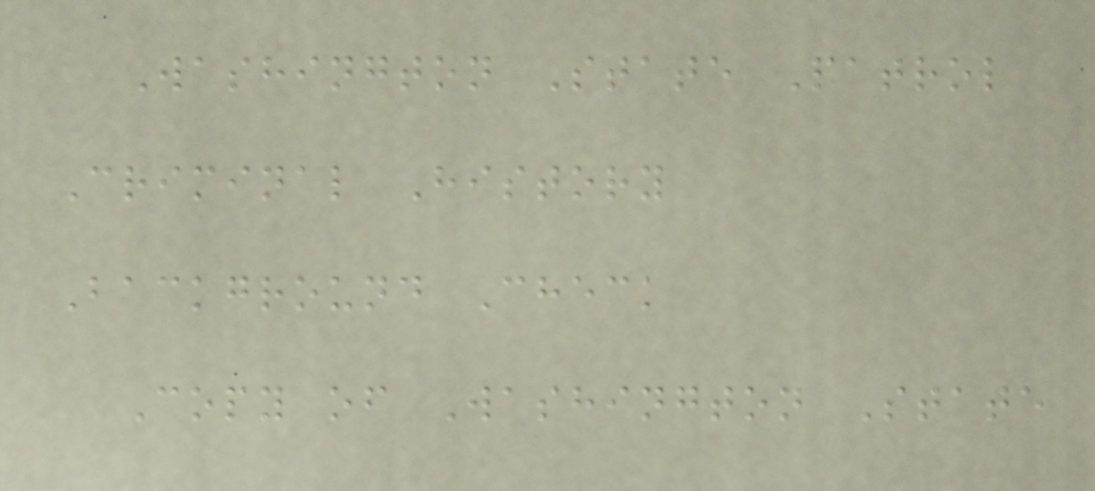Washington State Patrol
Criminal History
Background Check
Copy of Washington State
